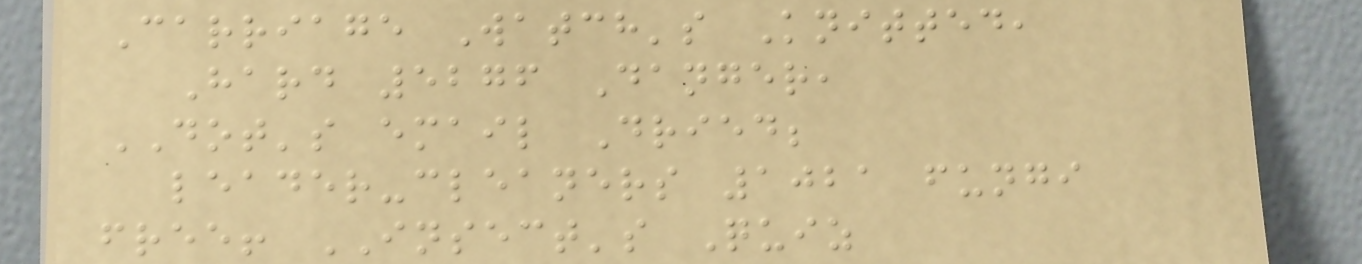Carriage Watch's Knitted,
Hard 5276 Danger,
DOT's email Dried;
leader-cleaners 1021 fungi
free! INSECT's Quiz
